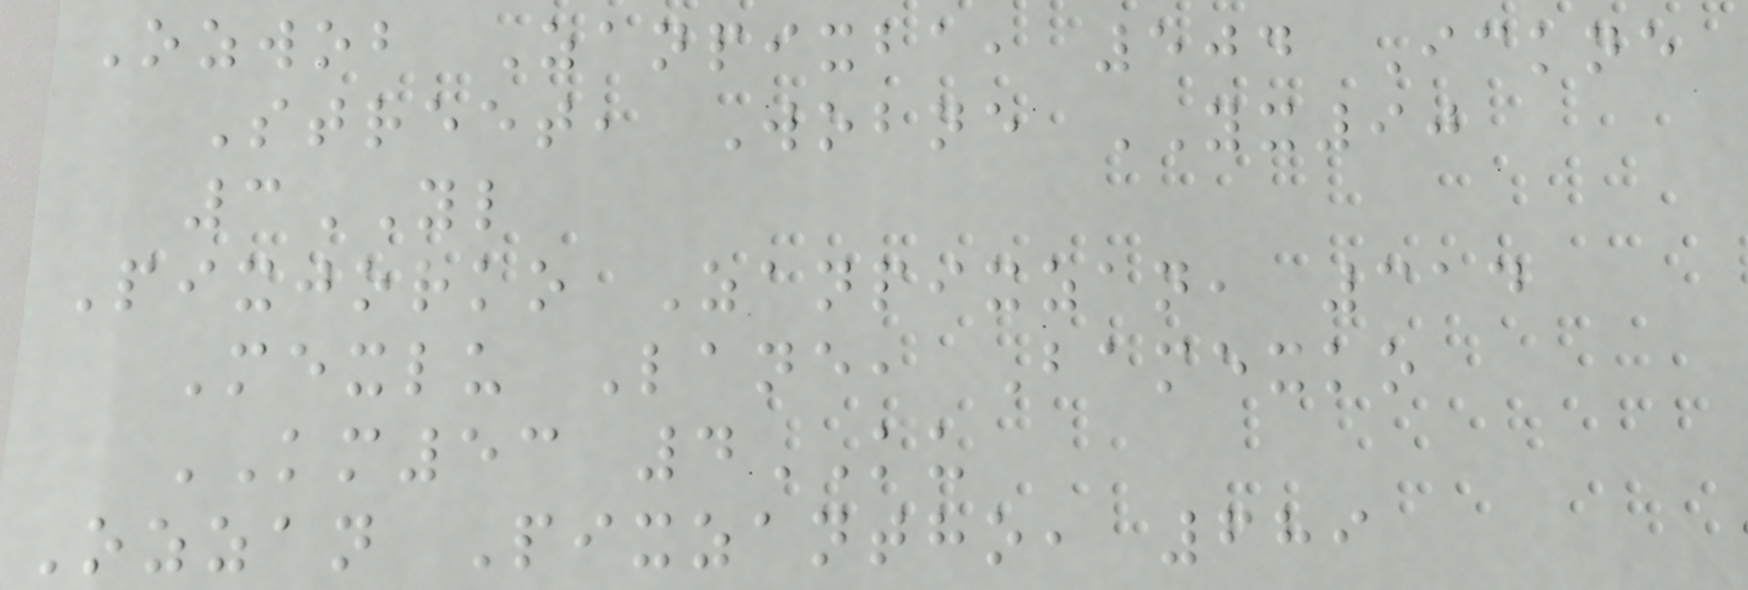Ozwob Zanpixba, 504 Ickne
Street, Wobne YX90
3YL
Pixjorko Zanpixzan, 314
Mexlu Lane, Bamexko
KM53 4KU
Ozzan Pixzantho, 689
